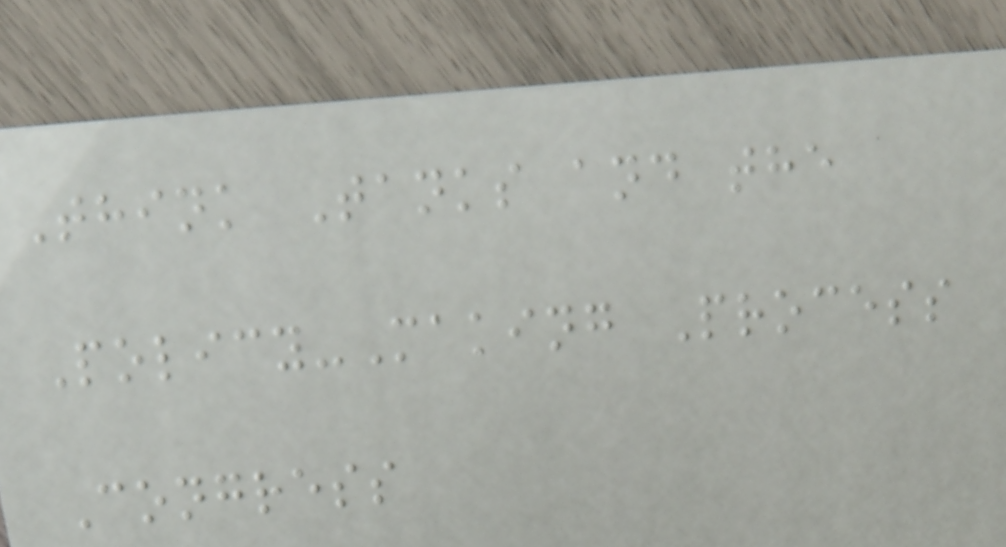Think Tanks and the
Policy-Making Process
Congress
